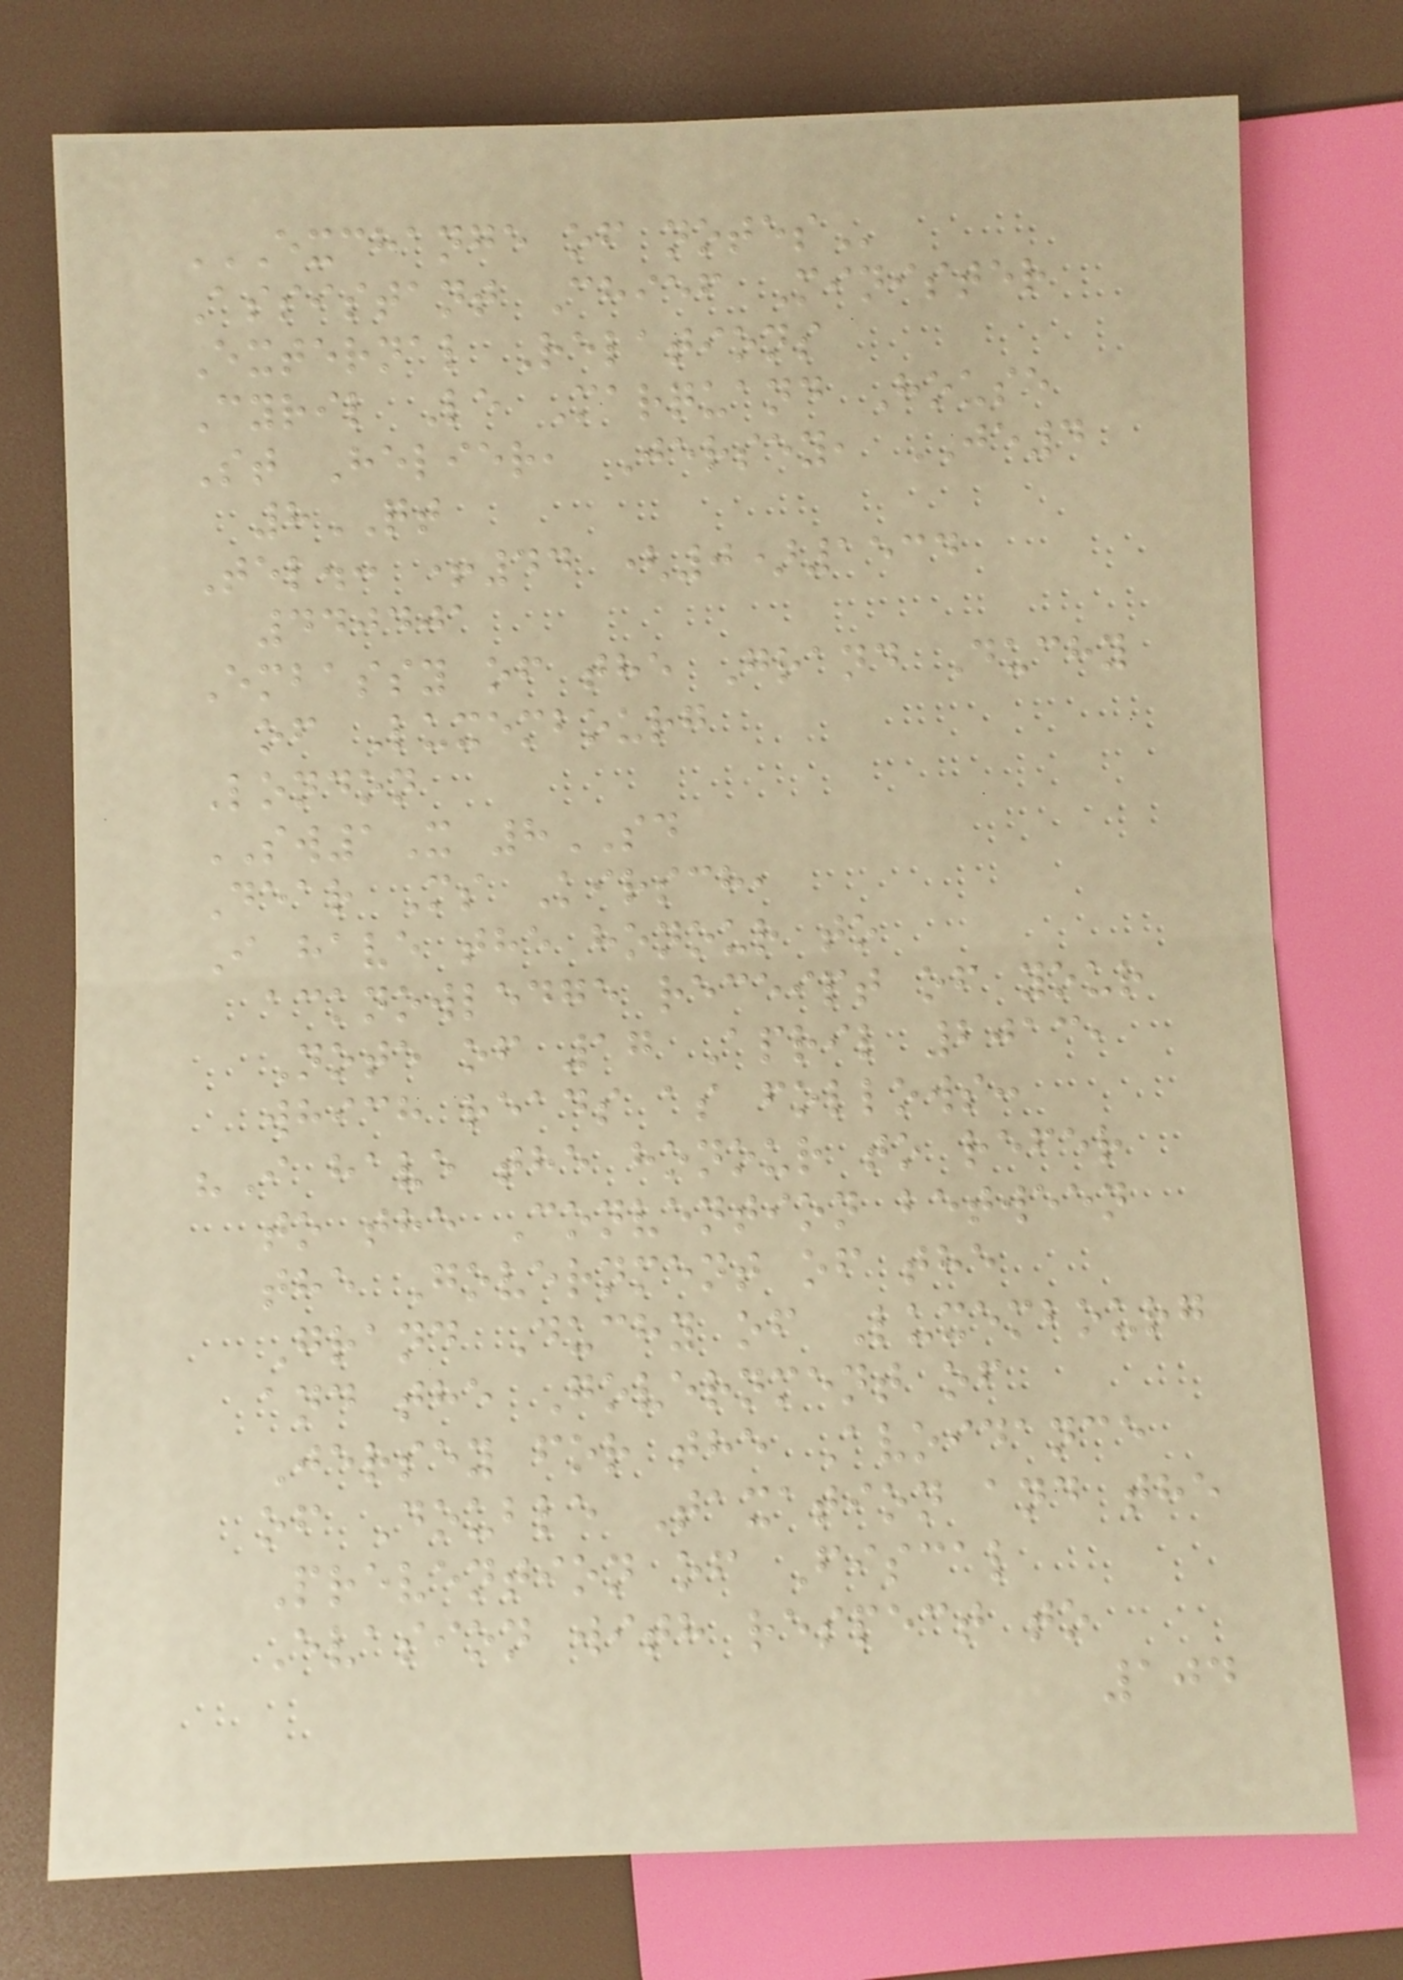EXCHANGE OF NOTES
Assistant Chief Minister
External Relations
Cyril Le Marquand House
St Helier, Jersey, JE4
8QT
Tel.: +44 (0)1534
440401
Embassy of the Grand Duchy
of Luxembourg
London
SW1X 8SD
Dear Ms Kirsch,
I have the honour to
acknowledge receipt of your
Note of 17 April 2013,
which reads as follows:
"I have the honour to refer
to the Convention between
the Government of the
Grand Duchy of Luxembourg
and the Government of
Jersey for the Avoidance
of Double Taxation and the
Prevention of Fiscal
Evasion with respect to
104
